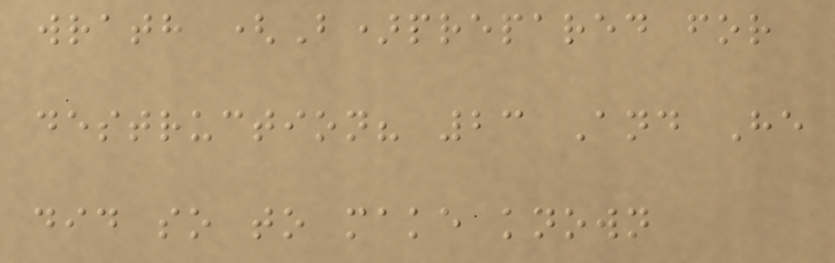wrath (B)prepared for
destruction? 23 And He
did so to make known
